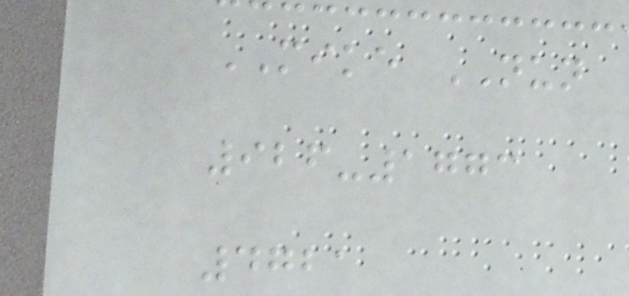MIKE NUN
926-1773
4721
